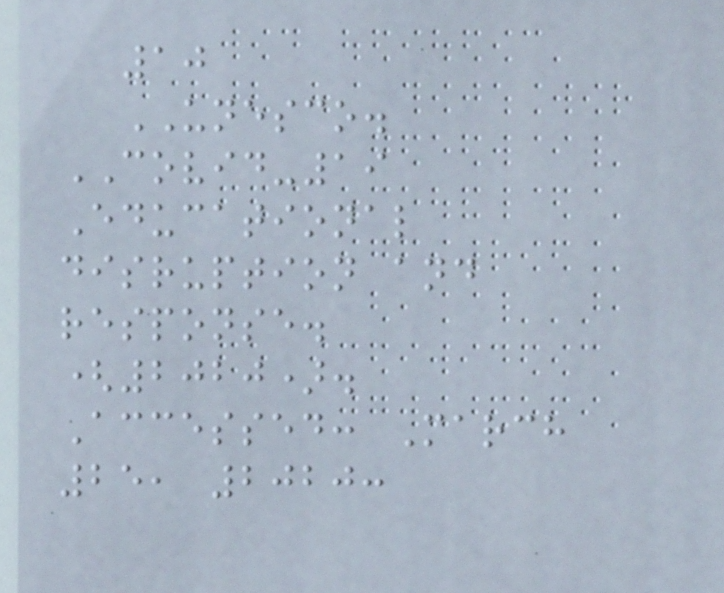10
UNESCO.
COVID-19
Educational
disruption and
response.
(2020).
Accessed: March
25, 2020:
